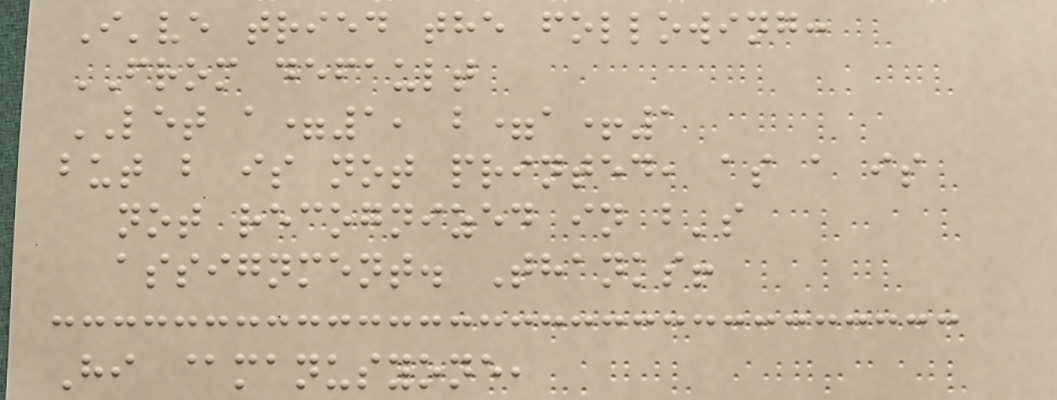I've tried the following:
FROM default
LET a=1, b=a+1
but b is not printed, as a is
not recognized in b's
assignment. Thanks!
Hi @manusyone,
